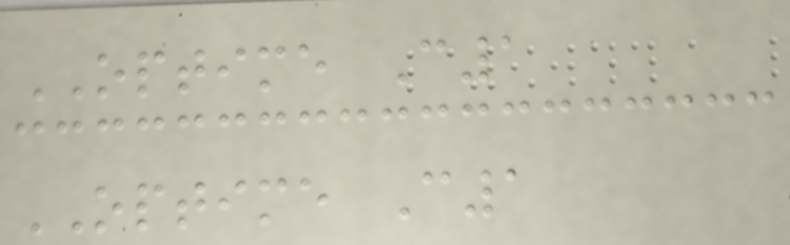OPTIME C1
OPTIME C1
